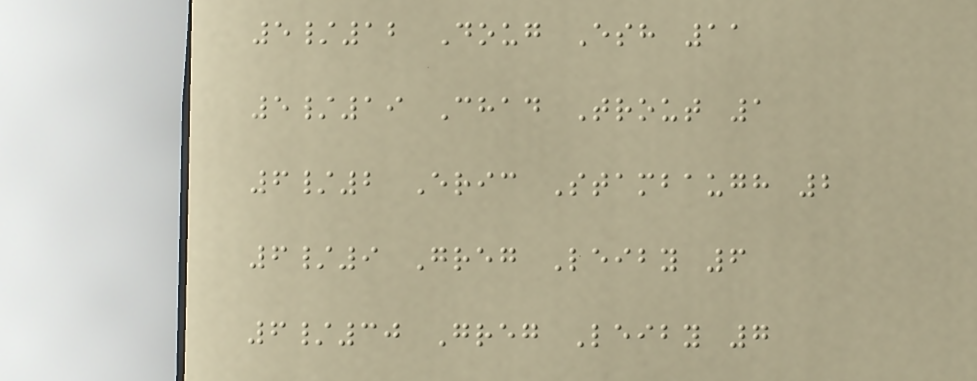5/12 Doug Esh 11
5/19 Chad Trout 1
6/2 Eric Stambaugh 2
6/9 Greg Leiby 6
6/30 Greg Leiby 7
